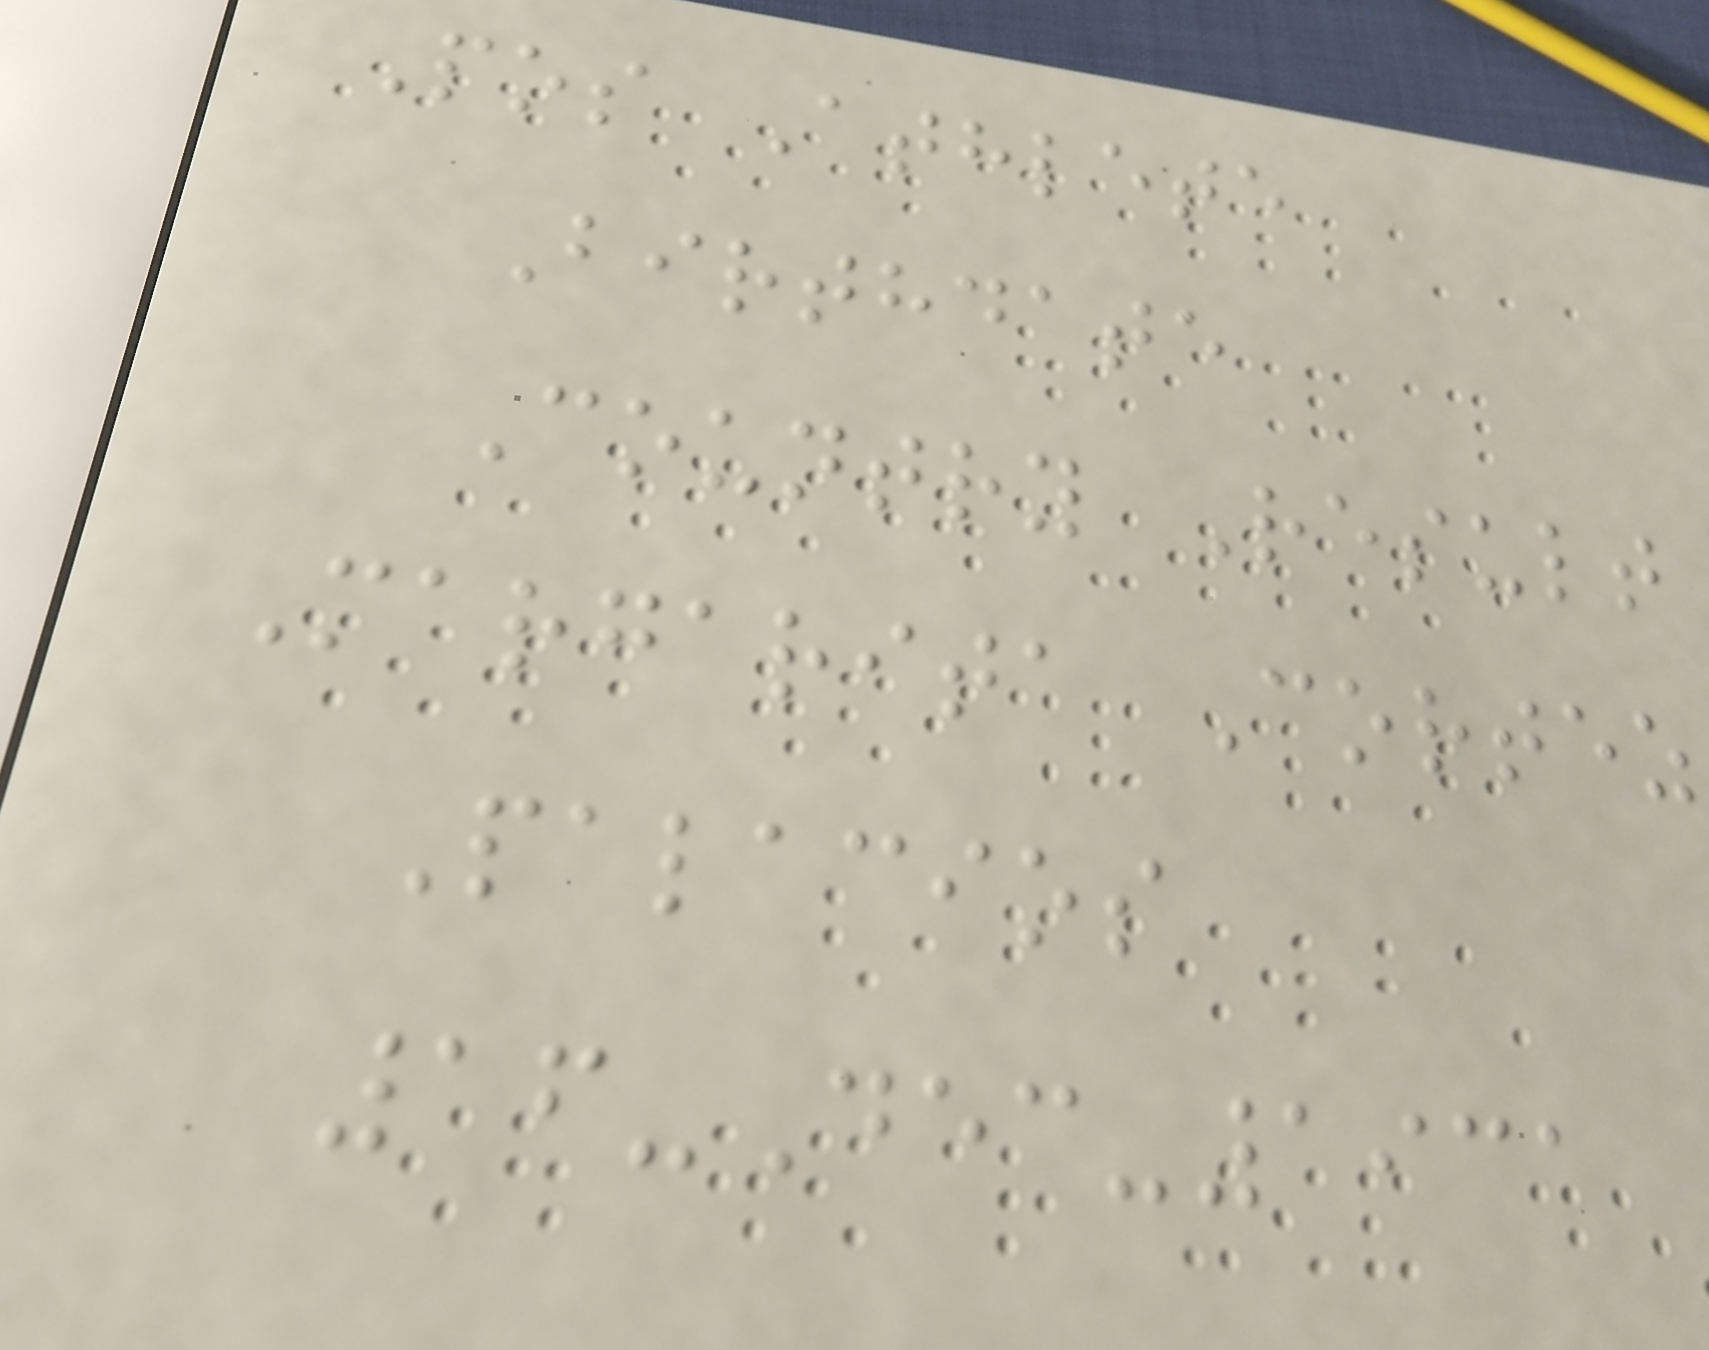Pos Athlete
Birthdate
Country Result
Margarita Cortez
Palacios
16-Dec-1931
